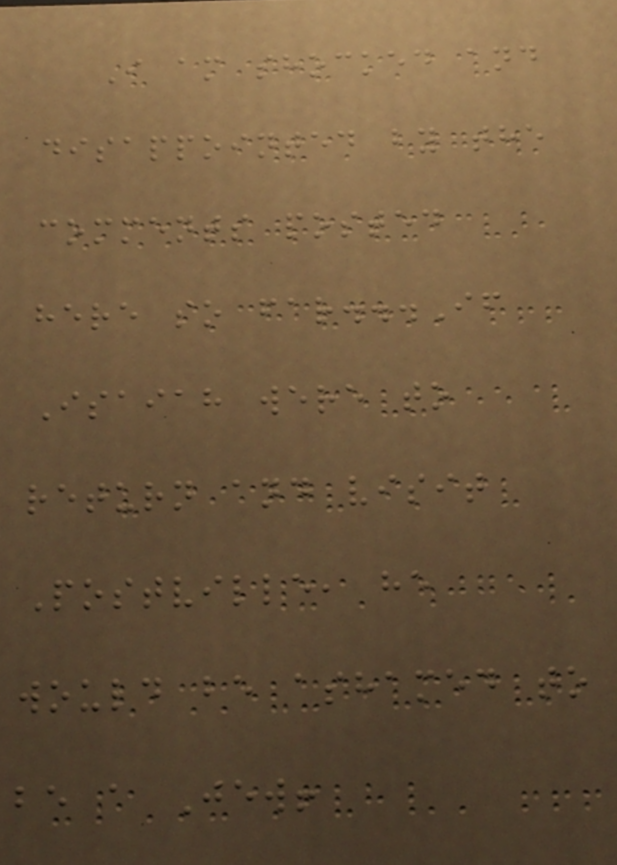I am shocked and
disappointed by the
comments posted
here so far...If
Isaiah were to
return and visit
Postville, he
would be ashamed to
be a Jew!
